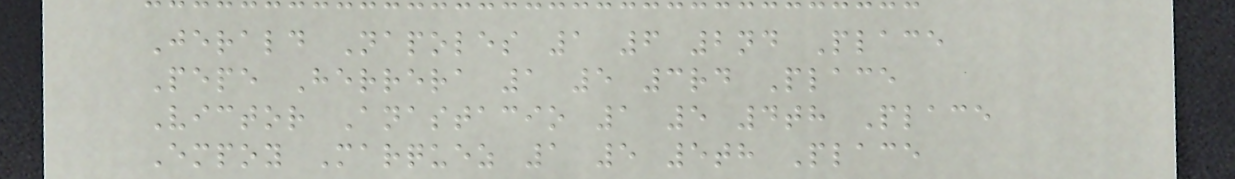Jerald Napoles 1 6 2nd Place
Pepe Herrera 1 5 3rd Place
Victor Anastacio 1 5 4th Place
Empoy Marquez 1 5 5th Place
